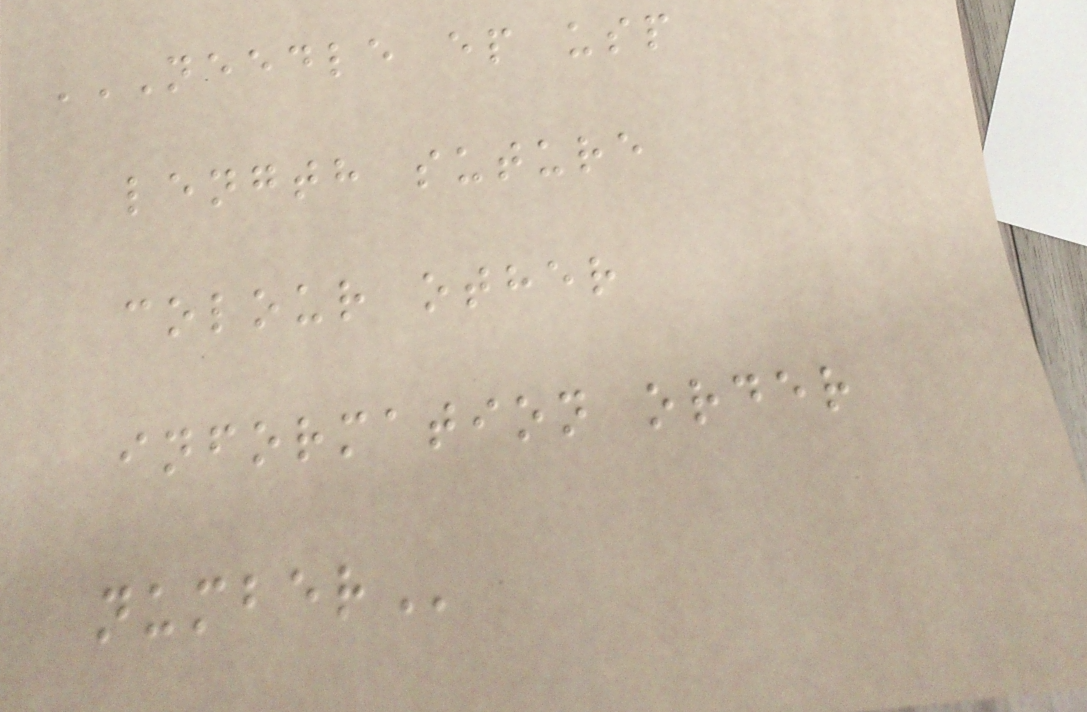NEEDLE EP USP
LENGTH SUTURE
COLOUR OTHER
INFORMATION ORDER
NUMBER
